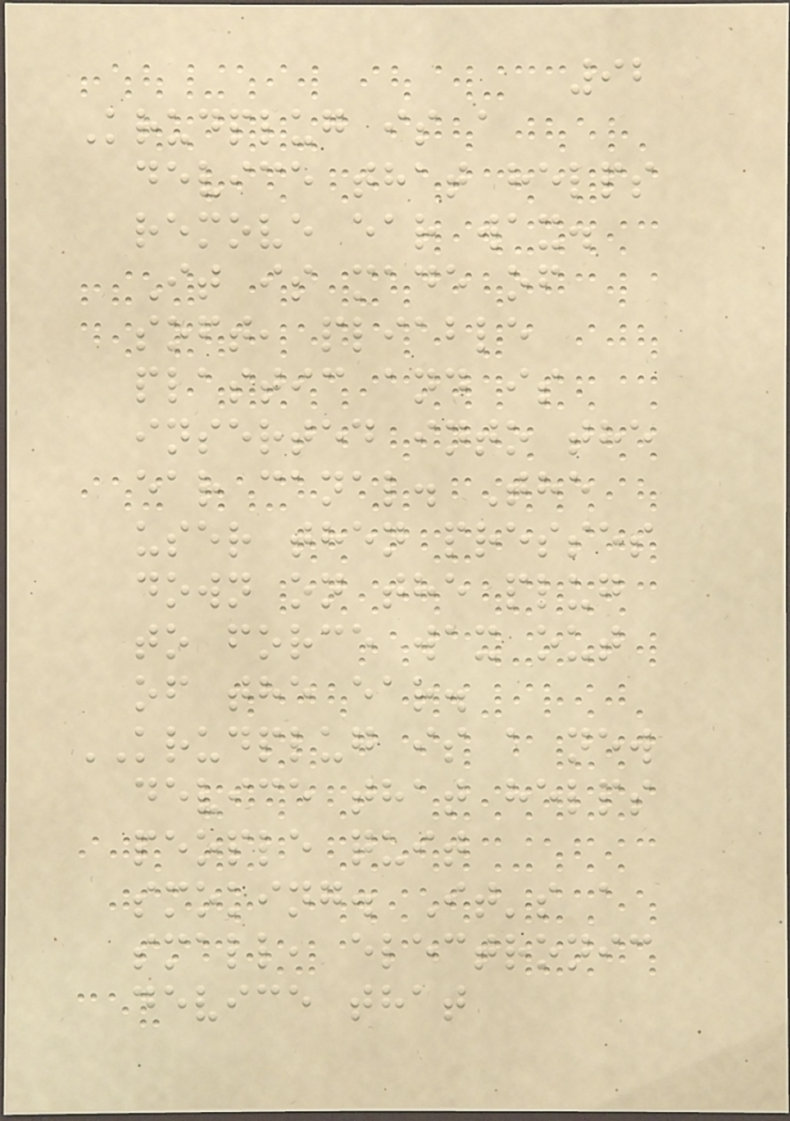92
Krudplug is a
device that helps
remove ear wax.
It is made of
soft, pliable
plastic and is
inserted into the
ear canal. The
user then presses
down on the plug
to force wax out
of the ear.
KRUDPLUG is a new
device that helps
people quit
smoking. It's a
small, electronic
device that
